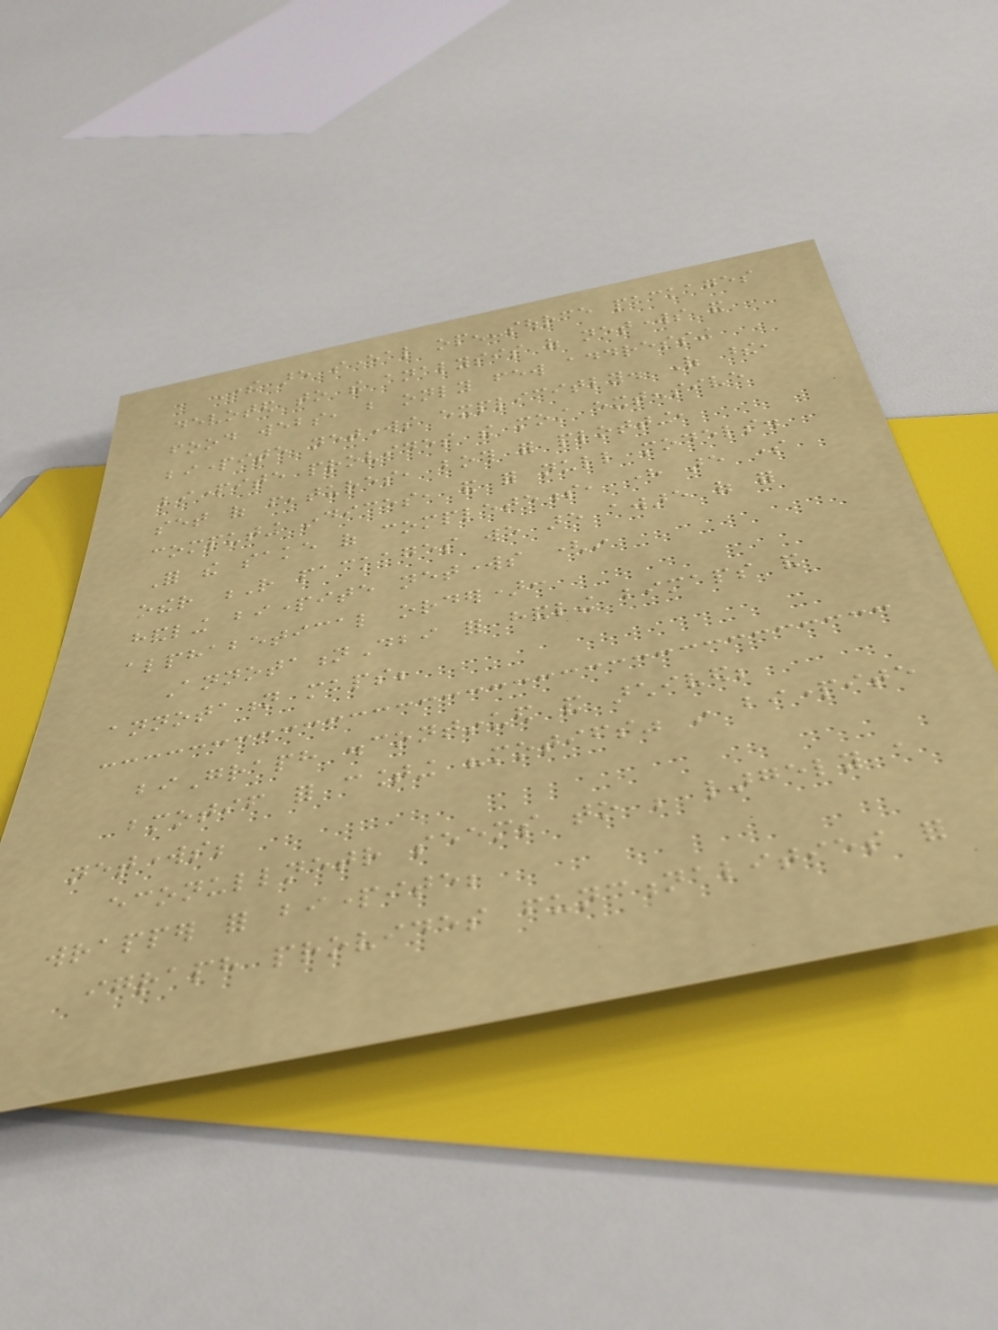There are several open-source packages
devoted to the analysis of networks and
food webs, but only few addressing
bipartite networks explicitly. Of these,
bipartite provides the most extensive
set of features, both for plotting,
computing indices, and for null models.
For the sake of completeness, here are some
other R packages we are aware of for
handling bipartite networks (in
alphabetical order):
AnnotationDbi for handling bimaps and
annotation maps;
biGraph discontinued and archived;
bmotif for counting "motifs" in bipartite
networks;
econullnetr seems to be largely a
wrapper for bipartite;
igraph provides functionalities for
